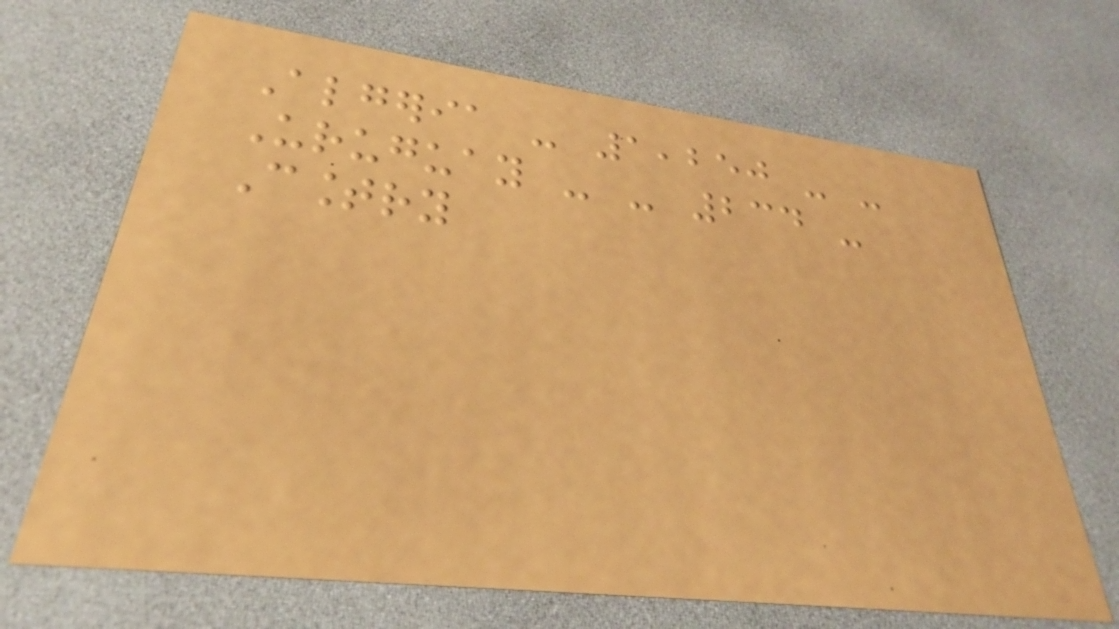Algeria - 1,250 - -
Uruguay - - 234 -
Country
